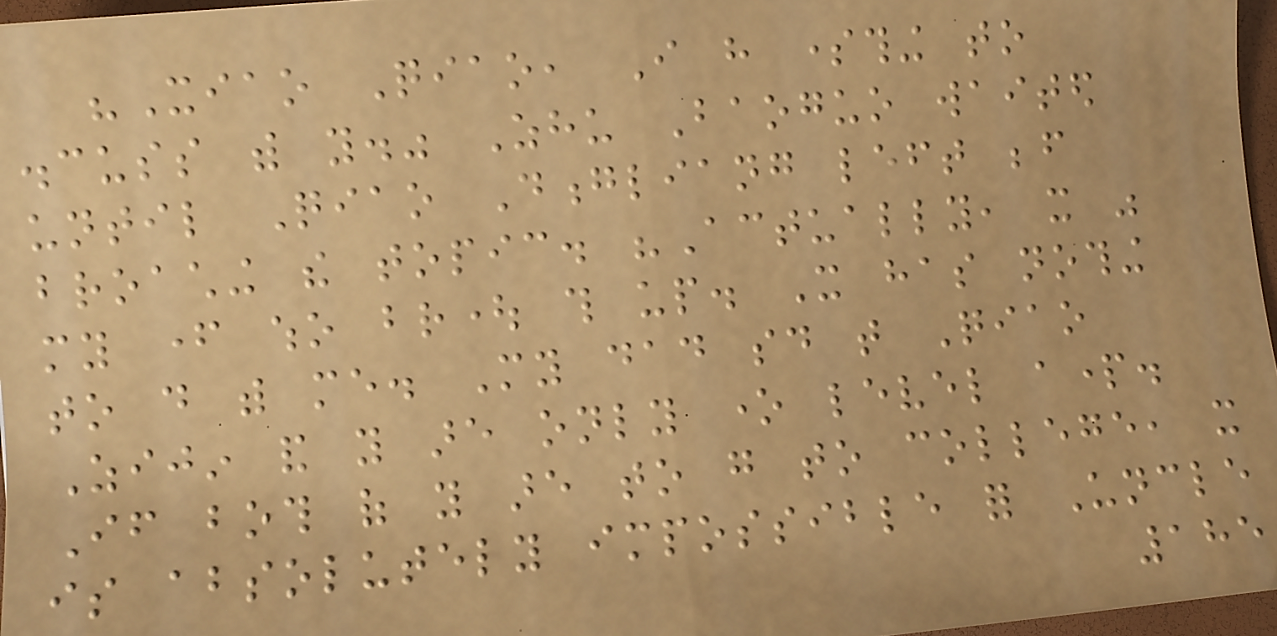"Xiao Qiao, I have something to
discuss with you." Zhu Baoguo waited
until Qiao Dongliang left before
broaching the topic. "Actually, it was
my father who brought this up. It has nothing
to do with me. My dad said that Qiao
Zijin and you are only one level apart.
If both of you are to go to college, it
is absolutely impossible for Uncle
185
